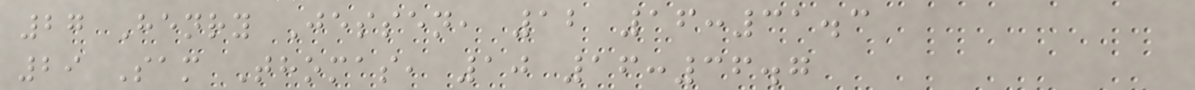27 Henry Jessen, 12 16:31.3
29 Sam Thomas, 10 16:36.7
